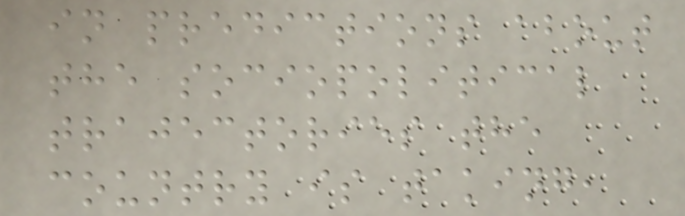in predictions about
the sociopolitical
trajectories the
country is taking,
